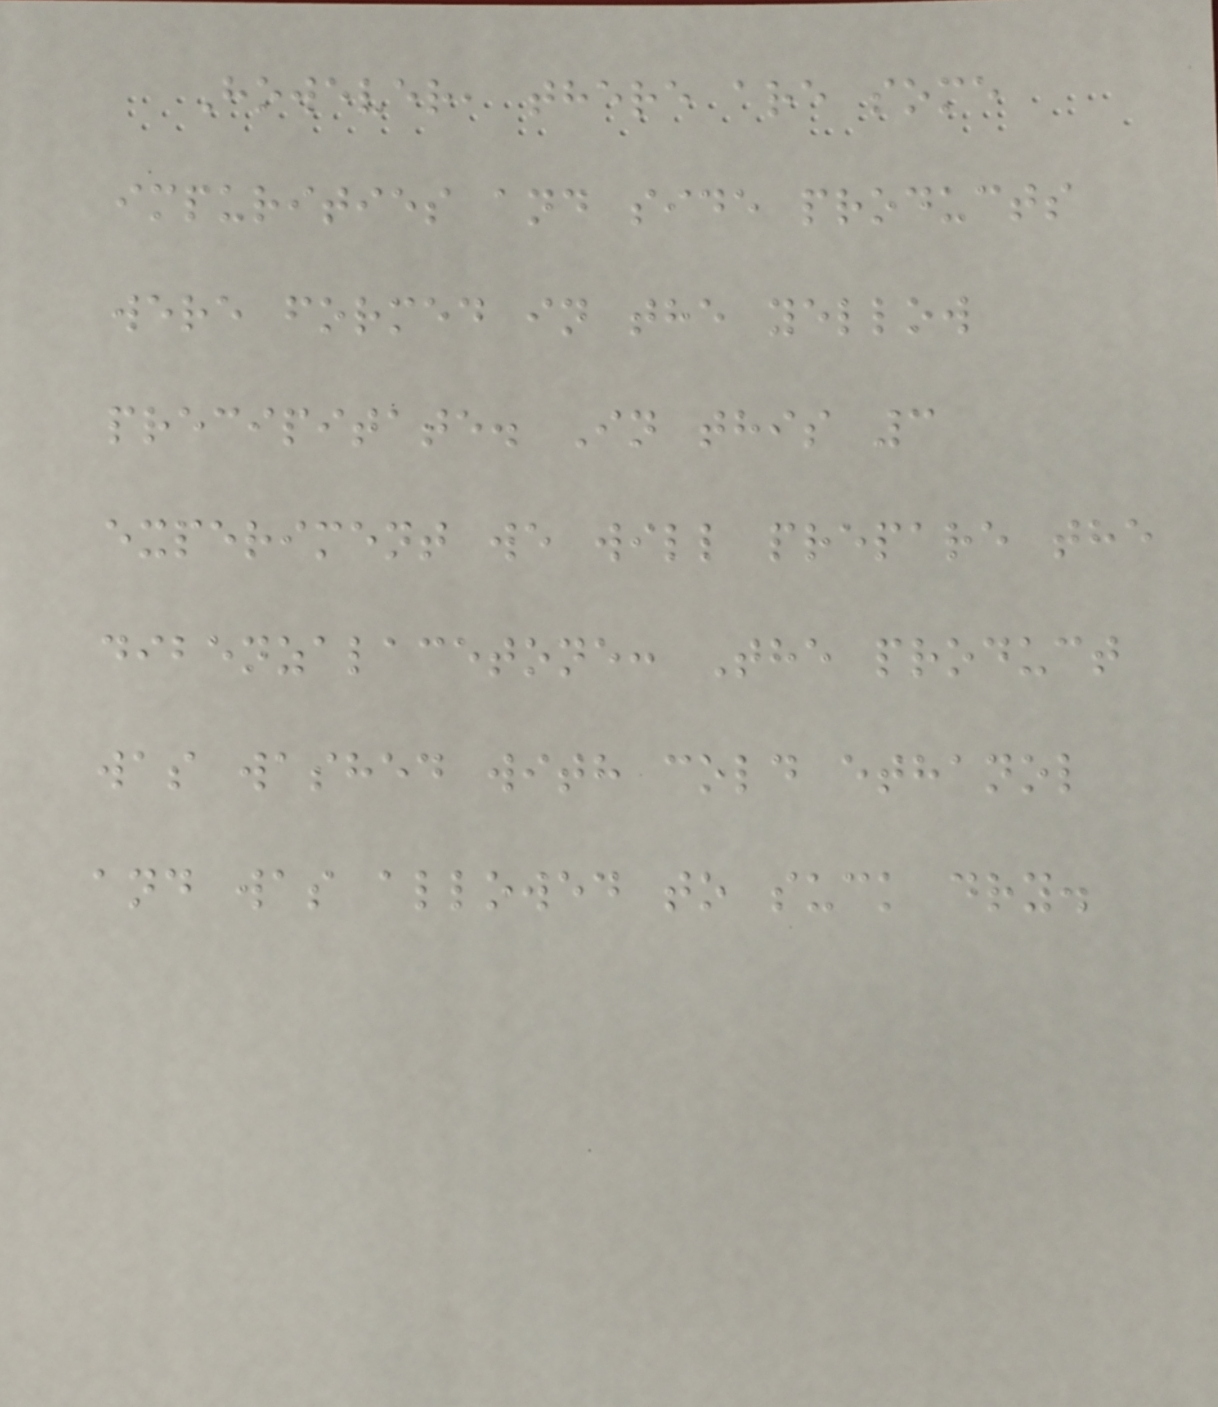However, there are some
impurities and side products
were formed in the yellow
precipitate. In this 3
experiment we will prepare the
dibenzalacetone: The product
was washed with cold ethanol
and was allowed to suck dry.
